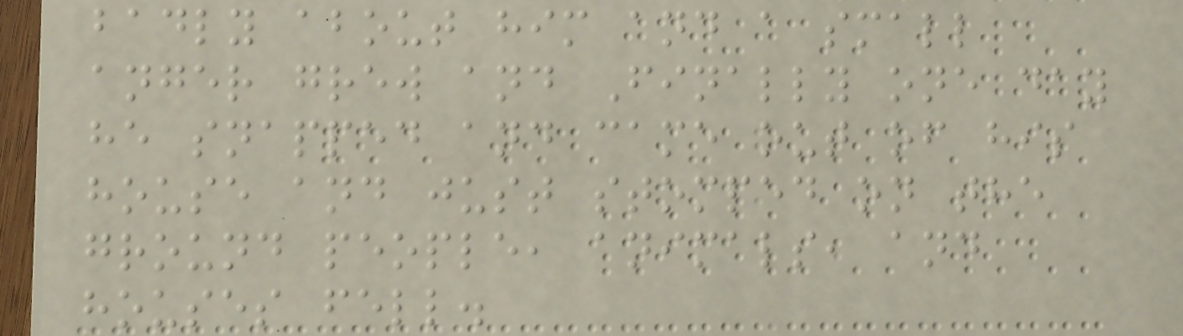badly about him and a small
anger grew and Finally one day
he snapped and came out of his
house and just stomped on the
ground people, animals, and
houses fell.
